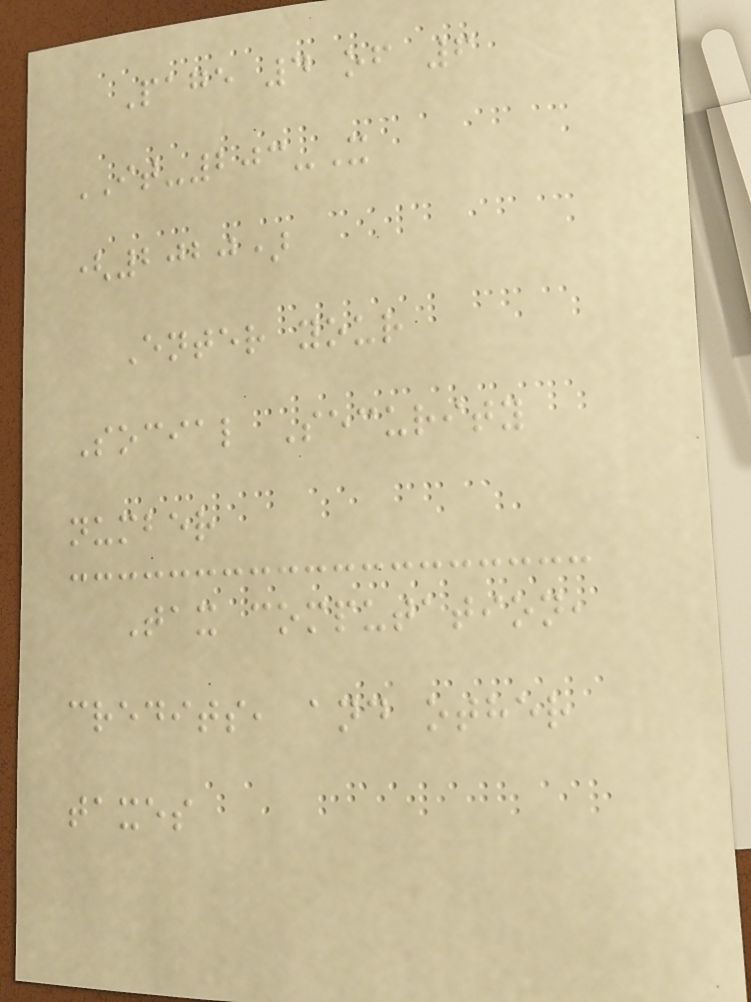Page 4 of 6
IT-203-X
(2020)
Enter your
Social Security
number
Tax computation,
credits, and other
taxes
